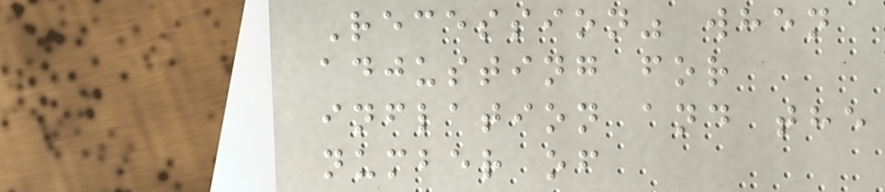Recession" when
adjusting for
inflation and the
number of
